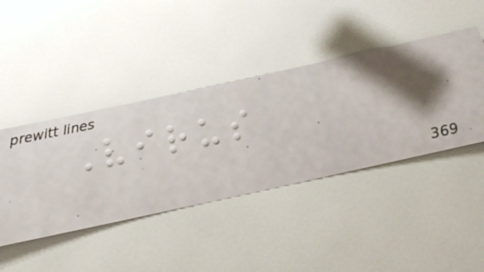Virus
